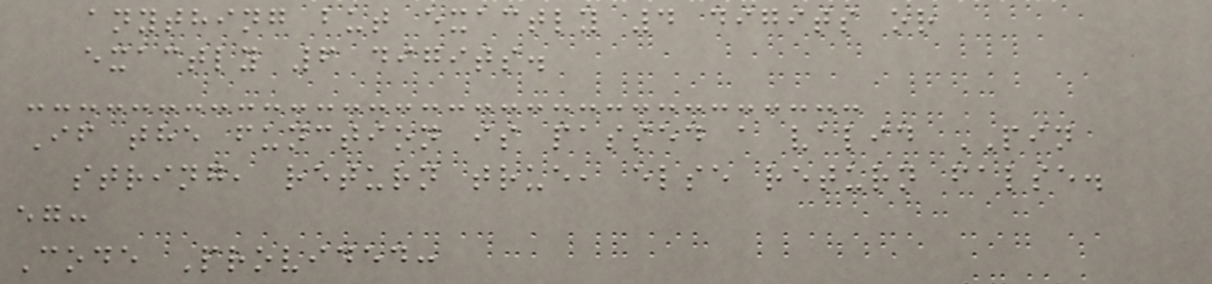anything but exactly 4 digits or
exactly 6 digits.
If the function is passed a valid PIN
string, return true, else return false.
eg:
Code Provided:
